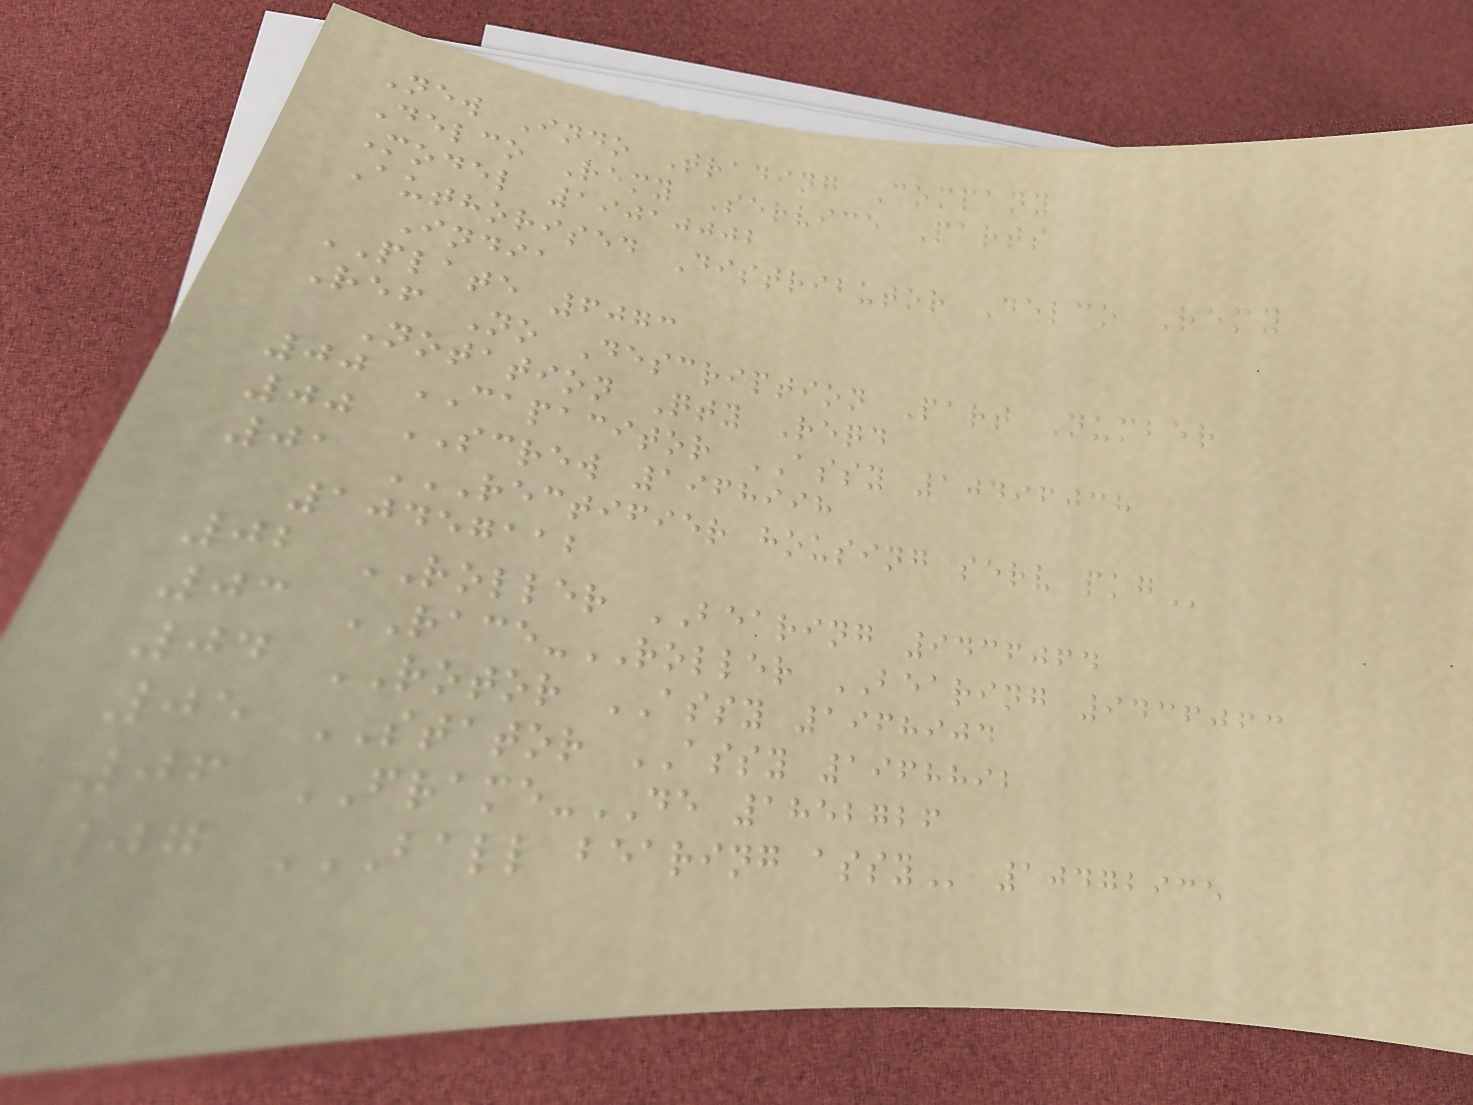New Indo Trading Company
Delco Remy Service Parts
Model 19010002
Authorised Distributor Delco Remy
India
PLATE 6073
Ref No Description Part Number
Notation Qty Reqd
00 CAPACITOR ASSY 10496038
00 SCREW 1968998
01 RECTIFIER HOUSING SERV PKG
10457112
02 ROLLER BEARING 9436064
03 RACE-ROLLER BEARING 9436063
04 ROTOR ASSY 1968904
05 STATOR ASSY 1968892
06 FRAME-DE 1852726
07 BALL BEARING ASSY 10472935
